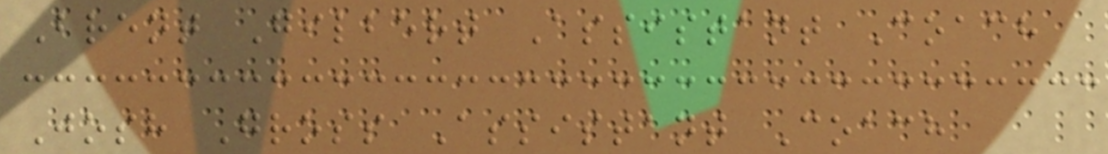Brent Gilbert Assistant Coach
Josh Gross Assistant Coach
